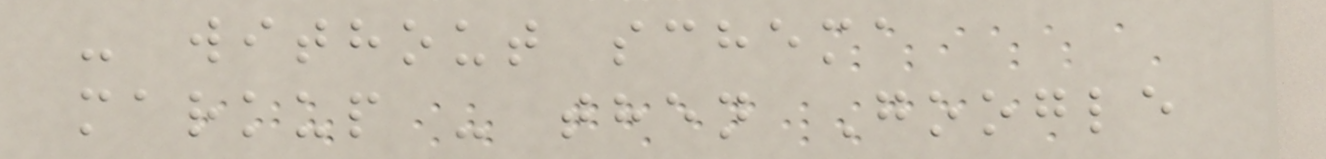- without schema
markup - then Google
